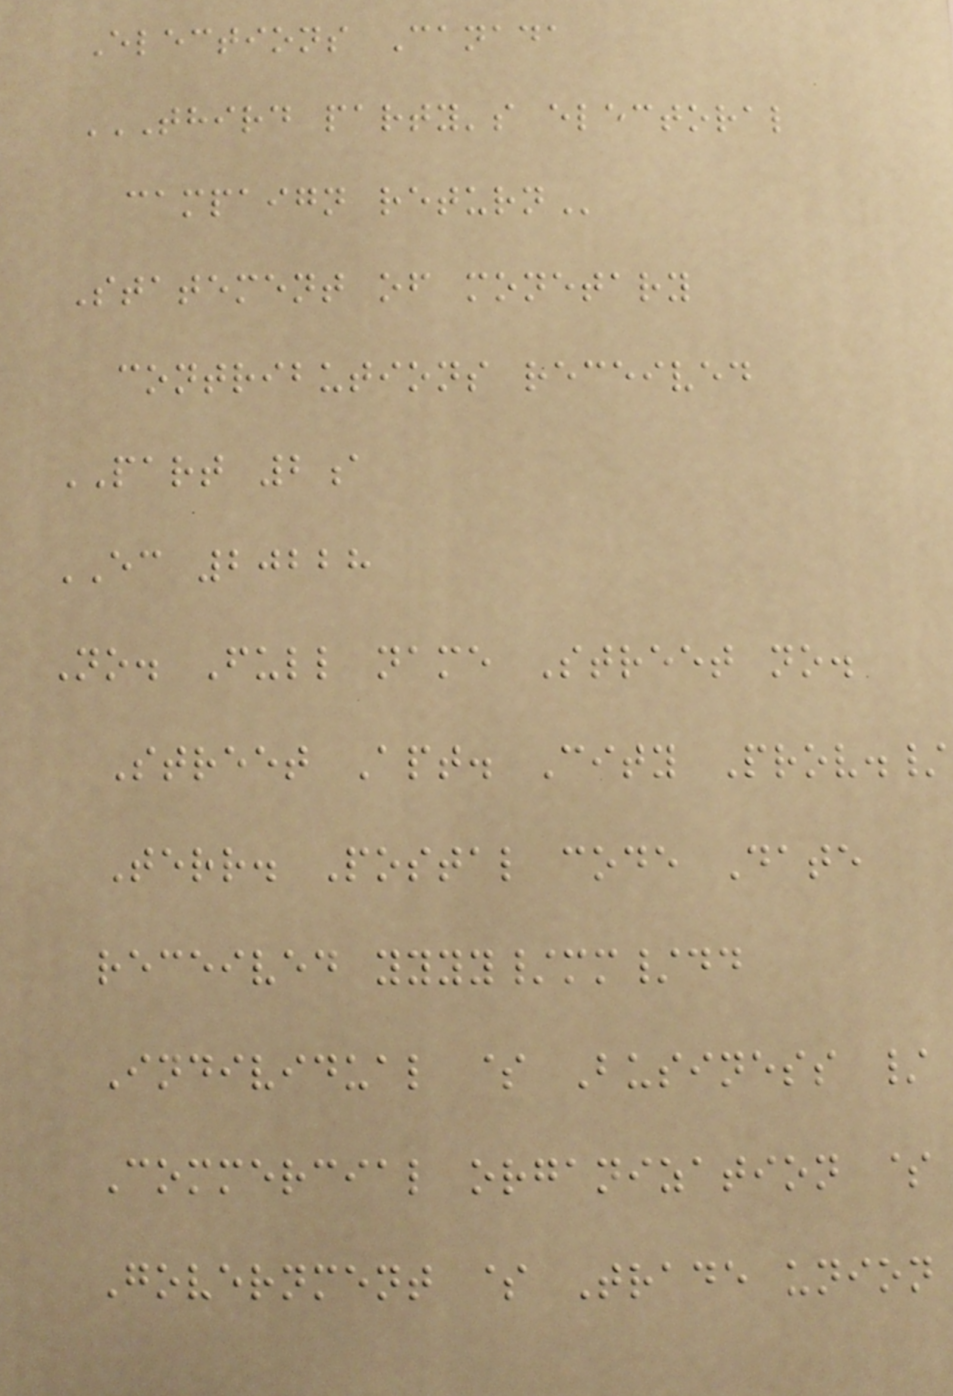Elections Canada
THIRD PARTY'S ELECTORAL
CAMPAIGN RETURN
Statement of monetary
contributions received
PART 2a
EC 20228
No. Full name Street no.
Street Apt. City Prov./
Terr. Postal code Date
received yyyy/mm/dd
Individual $ Business /
Commercial organization $
Government $ Trade union
